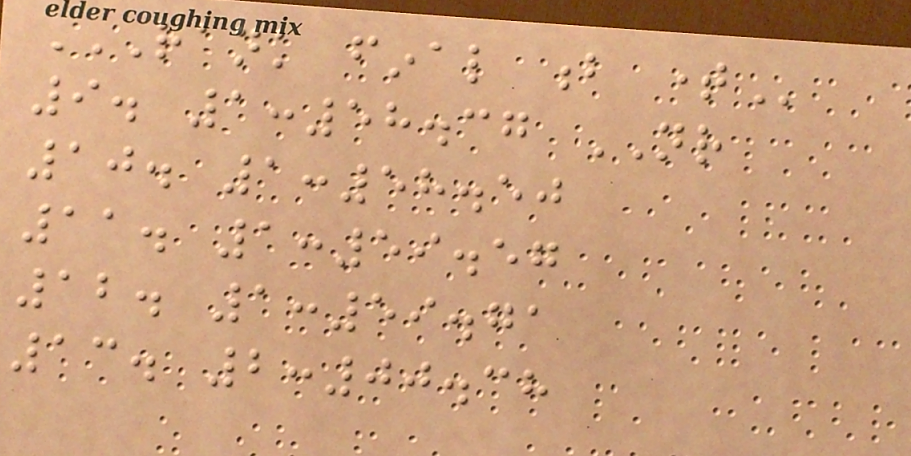RANK FINAL B TIME
9. 1:58.37 NR
10. 1:58.50
11. 1:59.57
12. 1:59.71
13. 2:00.38
